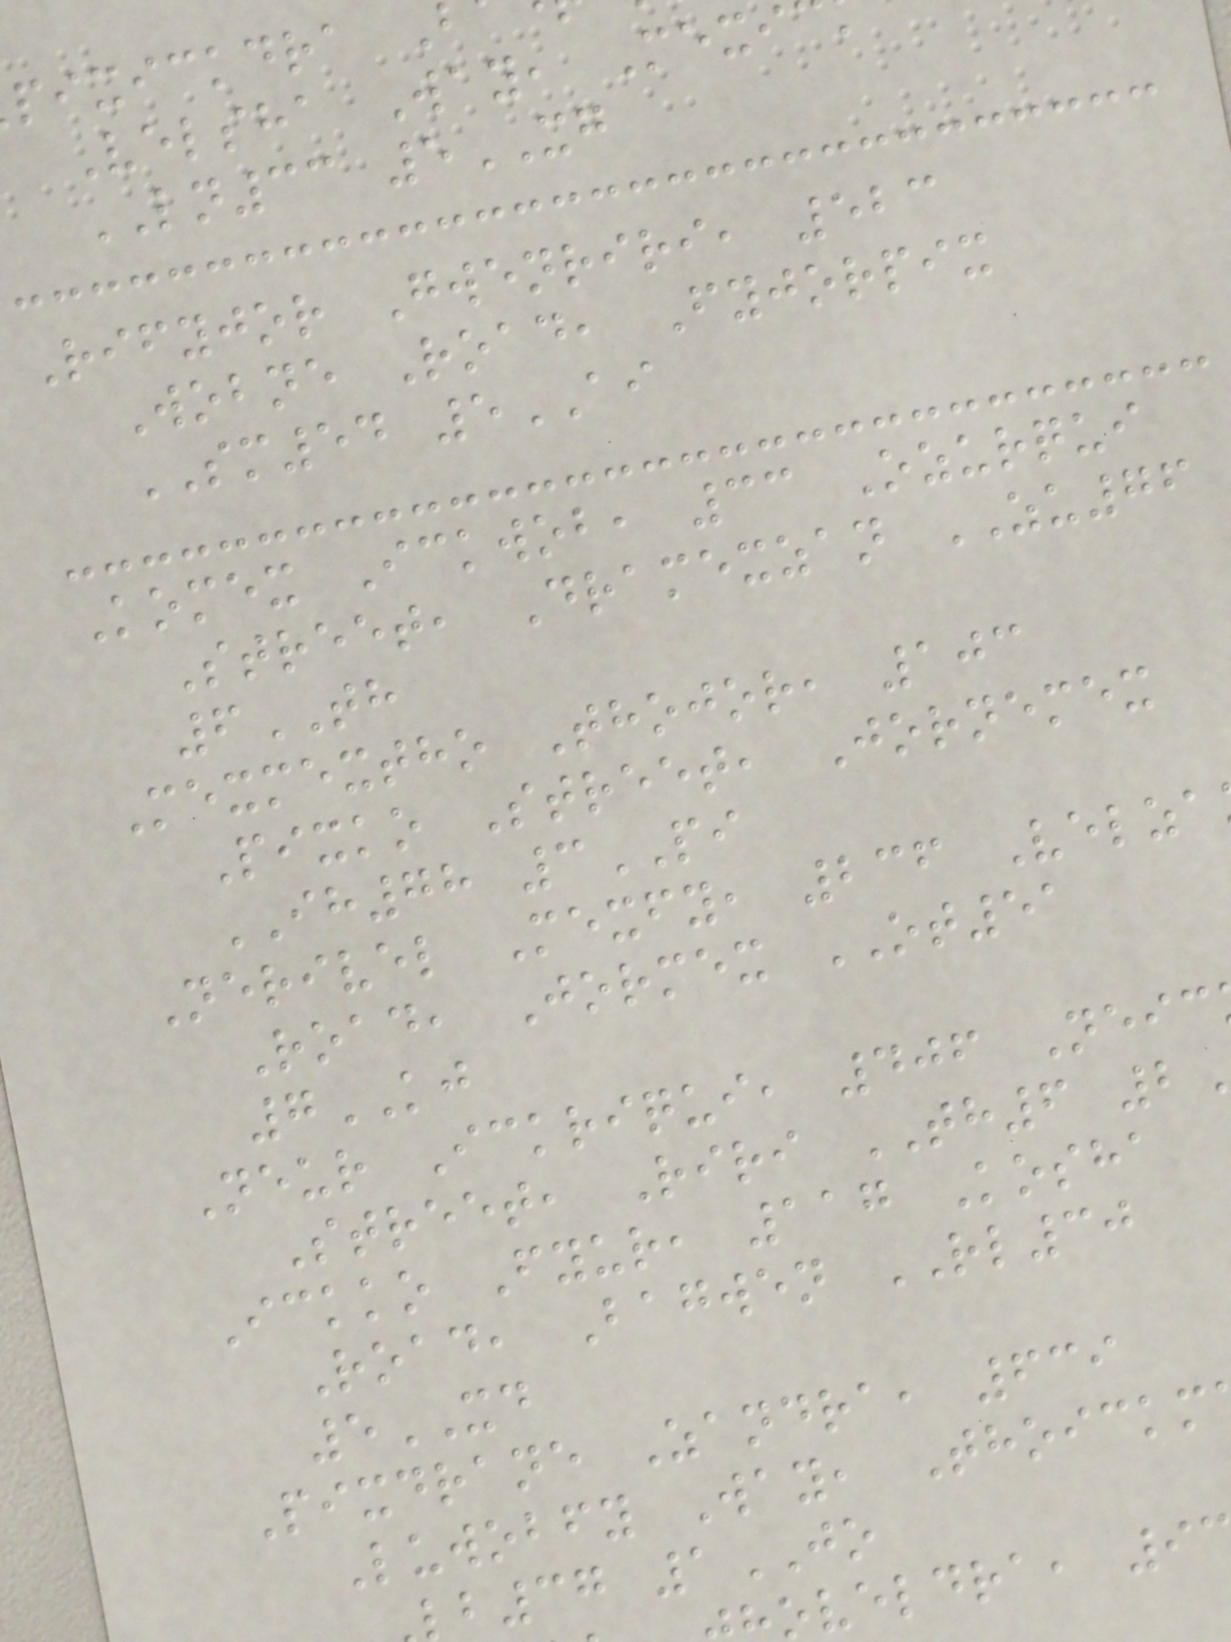pixickdra
Velsha Way, Mexi
LN33 5XG
Rifyjor Gwenriri, 523
Wobne Road, Fyjorpix
SM54 5AI
Komex Ickwob, 33 Ozurqui
Street, Dramexzan ZU76
6TH
Mexmextho Thojor, 103
Pixko Street, Jornemex
IH78 3PI
Nerivel Mexfy, 236 Velza
Road, Jormex OT51
7KJ
Neur Ickriqui, 406 Neic
Street, Riri TH6 2
Ickko Fyur, 117 Kosha
Road, Bagwen RL30
5XD
Pixdrane Zandra, 639
Luwobfy Way, Thoickm
b37 1JO
oveldra, 9
